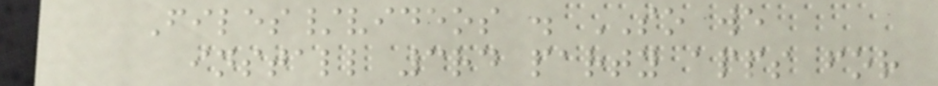Files/videos . SO we
install 3rd party apps for
